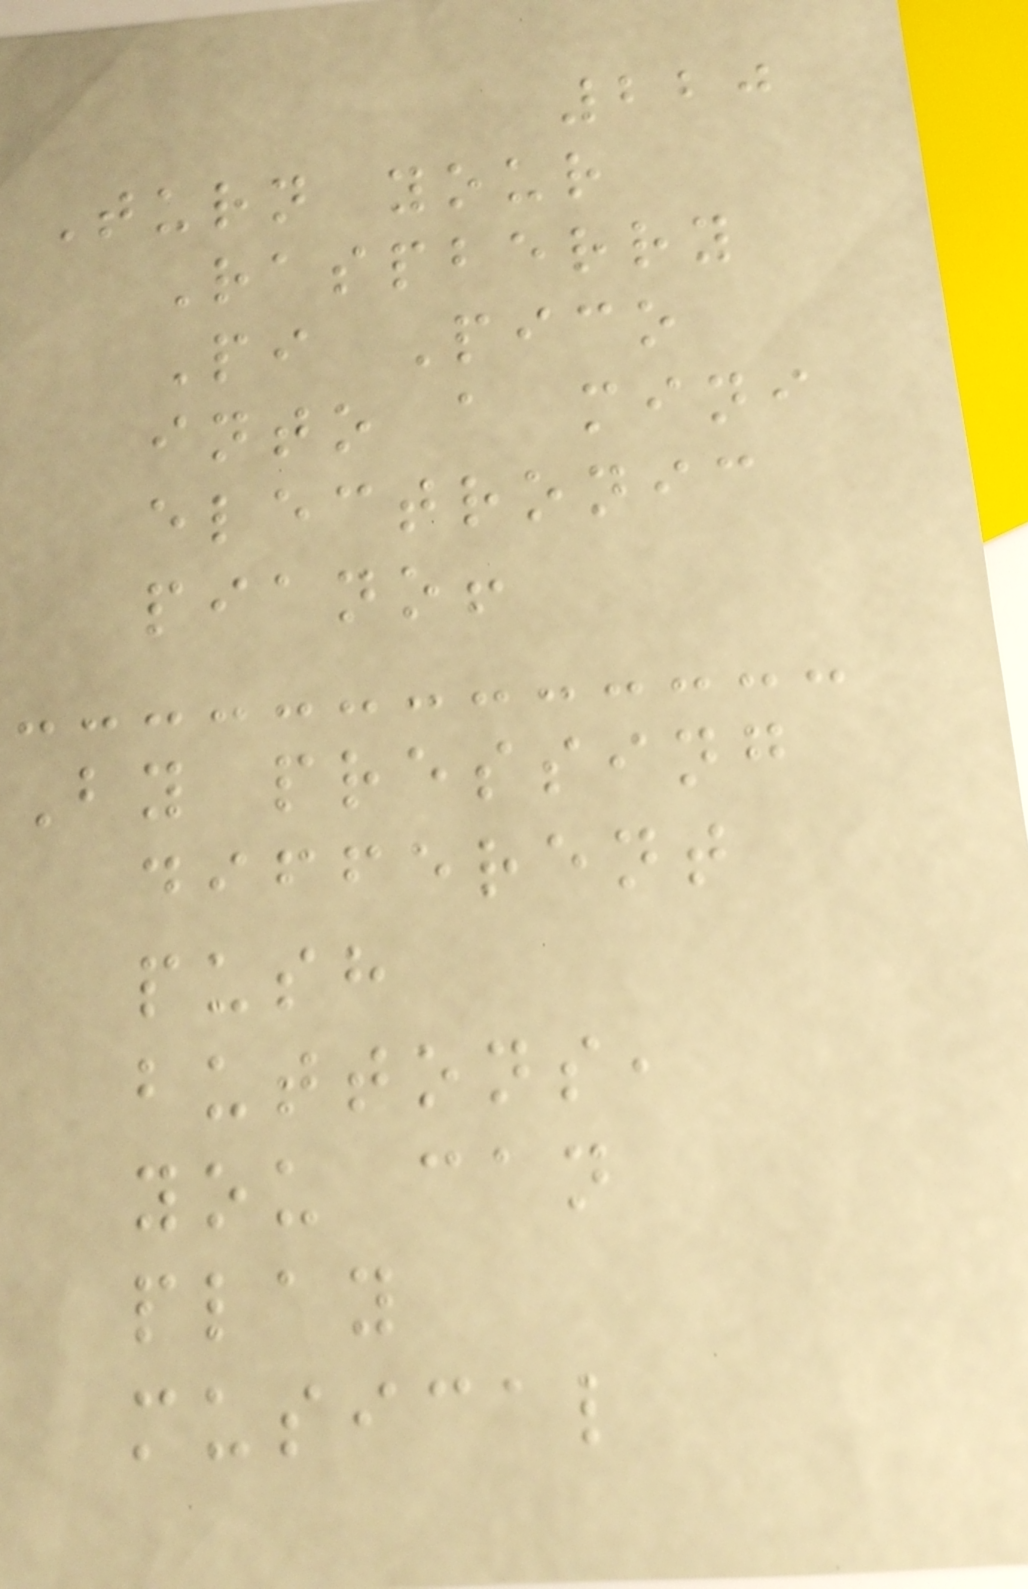220
Turn your
Raspberry
Pi Pico
into a mini
electronic
piano!
By pressing
different
push
buttons,
you can
play
musical
